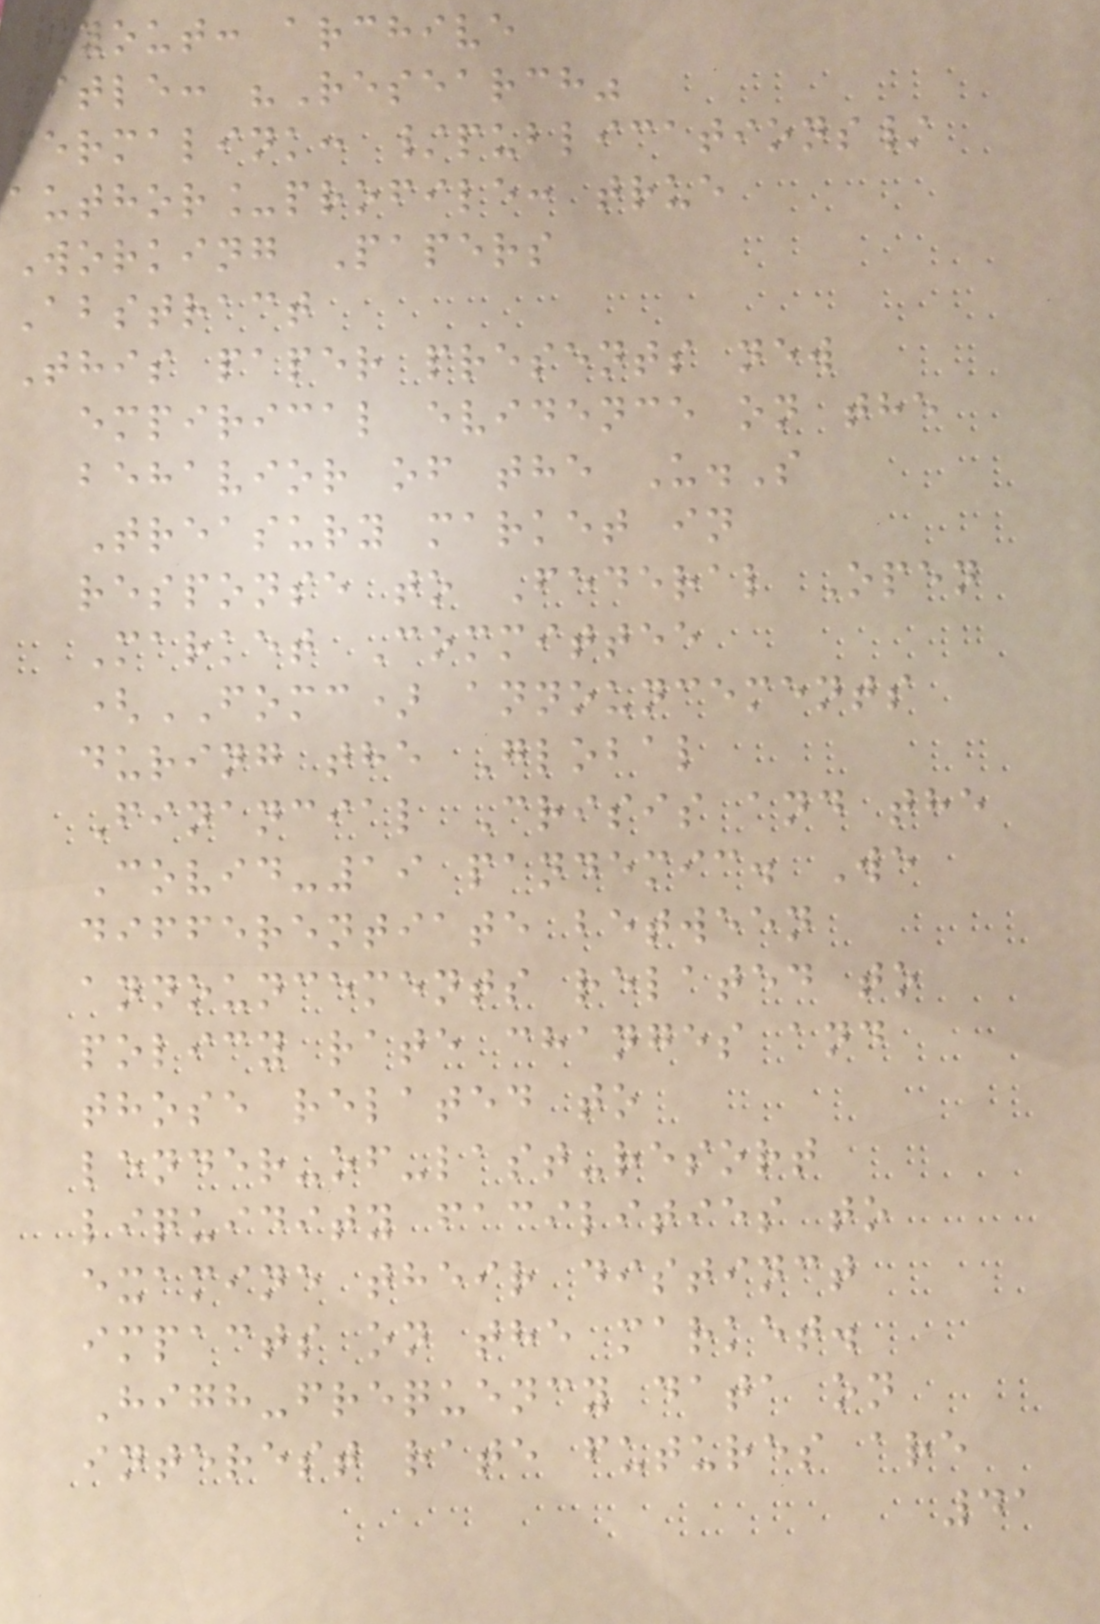layout: archive
title: "Research"
permalink: /publications/
author_profile: true
Working Papers
Abstract
This paper presents new
empirical evidence on the
behavior of the U.S
Treasury market in
response to Federal Open
Market Committee
(FOMC) announcements
during the Global
Financial Crisis and the
Covid-19 pandemic. We
differentiate between
announcements related to
policy rate changes and
those related to
lender-of-last-resort
liquidity facilities to
examine their distinct
impacts on the market.
High-frequency data on
interest rate futures are
41
